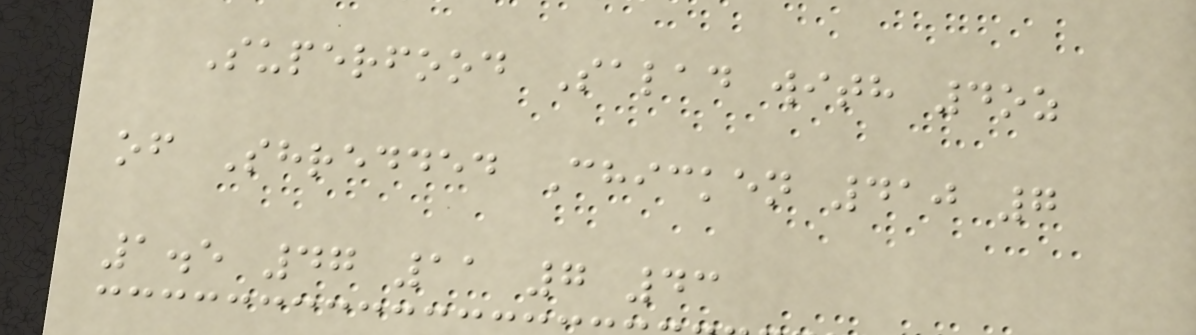Superfood Salad with 4oz
of Shredded Chicken 410 7
1.5 47 11 7 43
